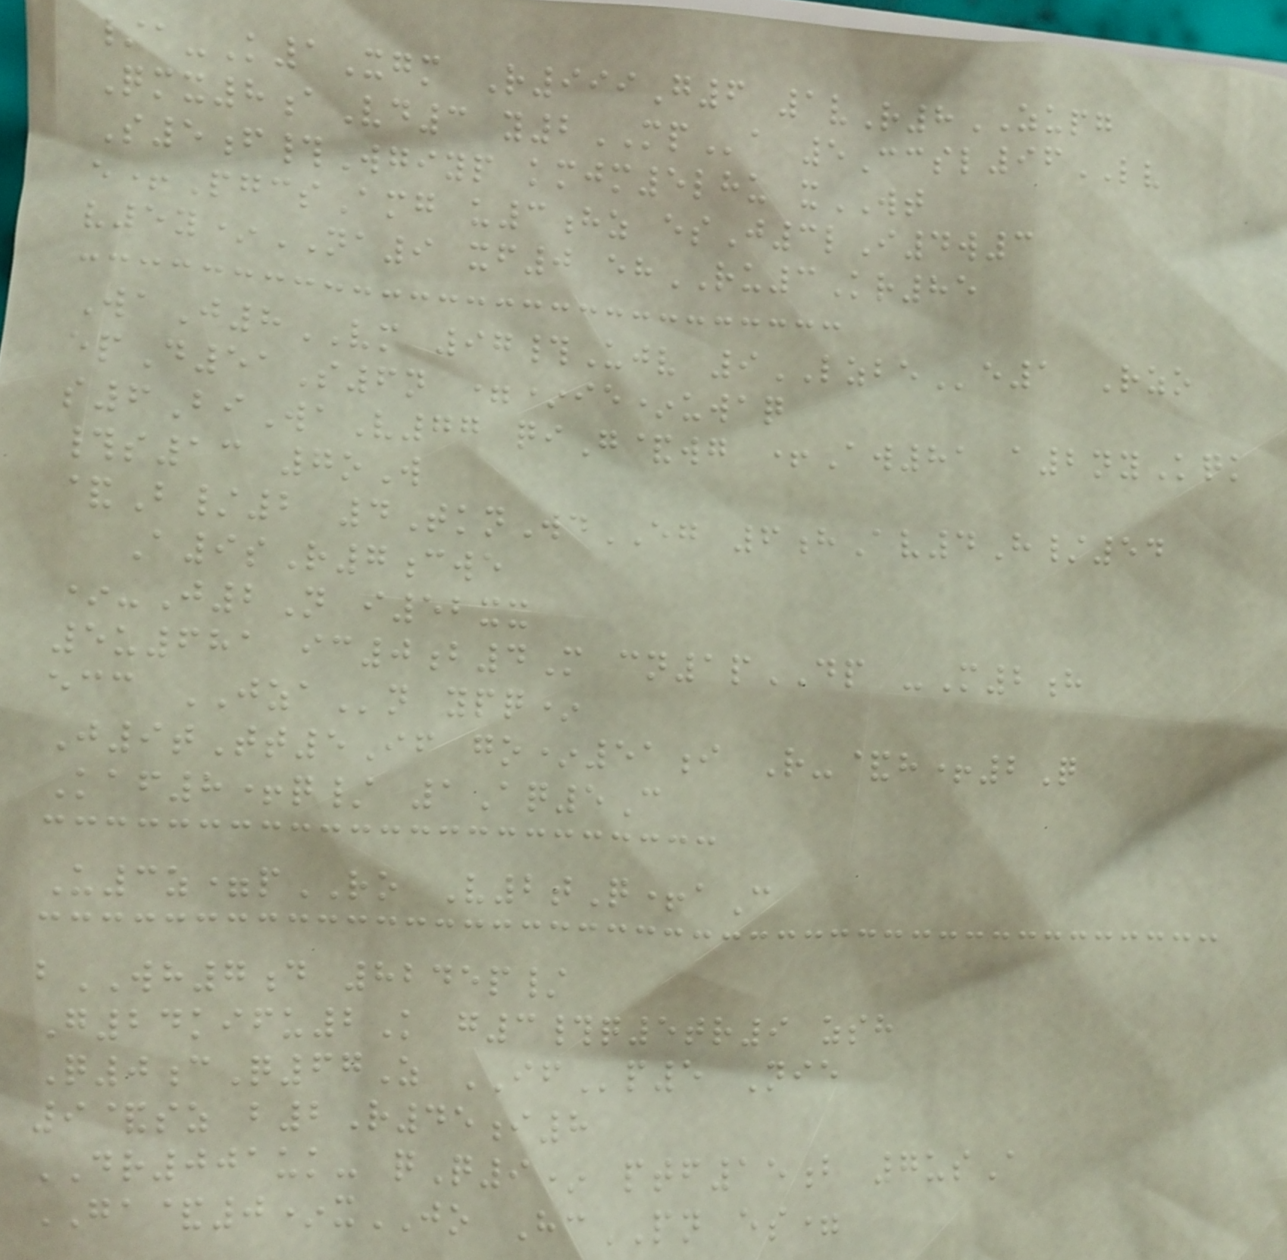/a-K1Xgm R999G6 1vR8ZUPG
Qmx8aVd3 y2MPa 5Ccsl96LV
S5f#Wgiyp kmjm5lhu xWT
e+PgcsAmg u3hz esJ3lI4w3
v5y*NA9 xf0 ehRU3Kr85
WaJ8VM 97#Ujv 9LZBEe1 Rzo
epD51S6n =*ie*uwaq
s6BiWaV77 qiG&wg +Aw81 a2nyKqk
#s13 7oW
&B/2 4TknWdEG 6hAv4H/54
A9sR7cwe
*-J2N i52xx
5u681 ic0b4M cn1pDP -M2h
ecc JZAn ypq*
J9tTt5If go*51i R-&h+2Q
Kaf8+q/ 1Aq5C
U3z=pRO V2tQ+aC
bWH7d 8245p/
G24kifu2K g3#q5tr9 zsh
Q0cQ67Z IFp5 Nie
9&sz b2R45i8
DR001uk- qQ9* ptf15b 7usA
GA&0*xJO HcPN es=
